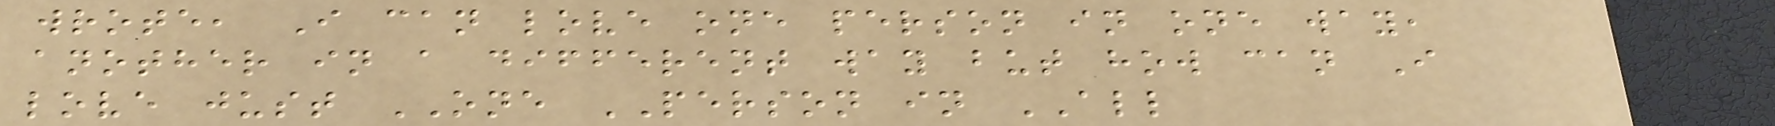wrote, I can love one person in one way,
another in a different way but how can I
love just ONE PERSON in ALL
